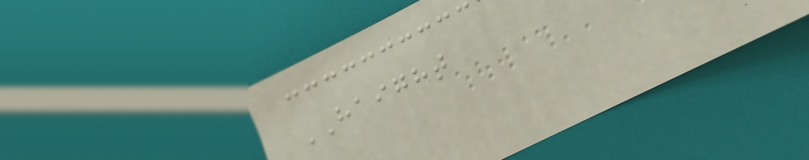HAIGHT
